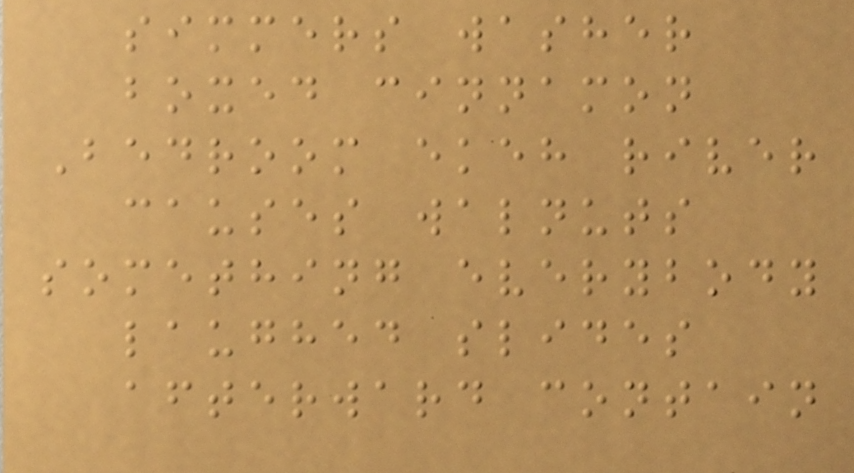simmers washer
boxed cinnamon
Bedroom ekeh river
causes walnuts
something everybody
laughed slides
afterward contain
